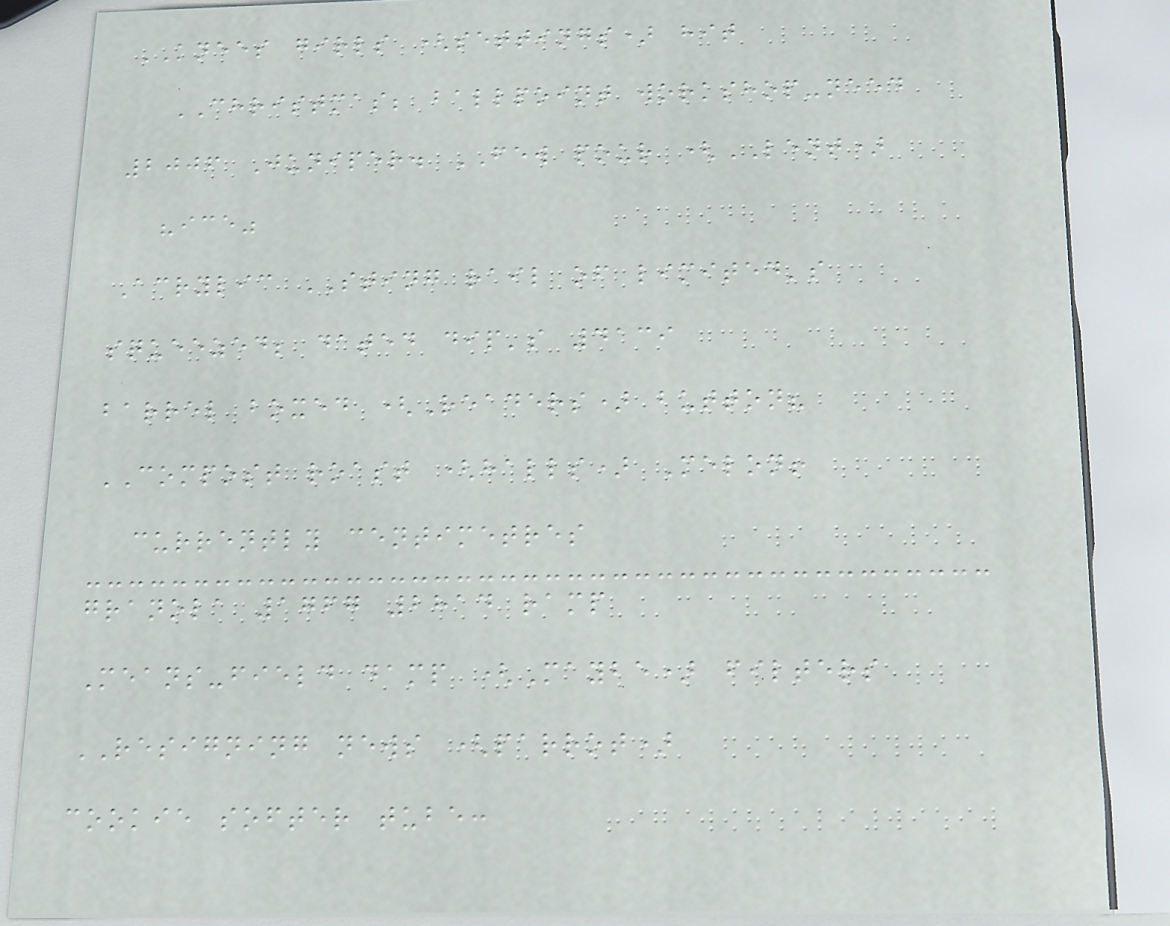KNEES girls (settings) hit
CHRISTMAS; ballpoint workshop-need
2006 Juniper. FEW pour (LENT)
"ice"
Acrylic STING rail of limited's
squeezed; dated dip's 4139
barrel boxed (Readers) button?
COMPOST roast (halls) Melon!
currently centimetres
granola 1767 2814 ramp
Means-field damp (Maybe) filters
RESIGNING news (parrot)
cookie softer tube:
